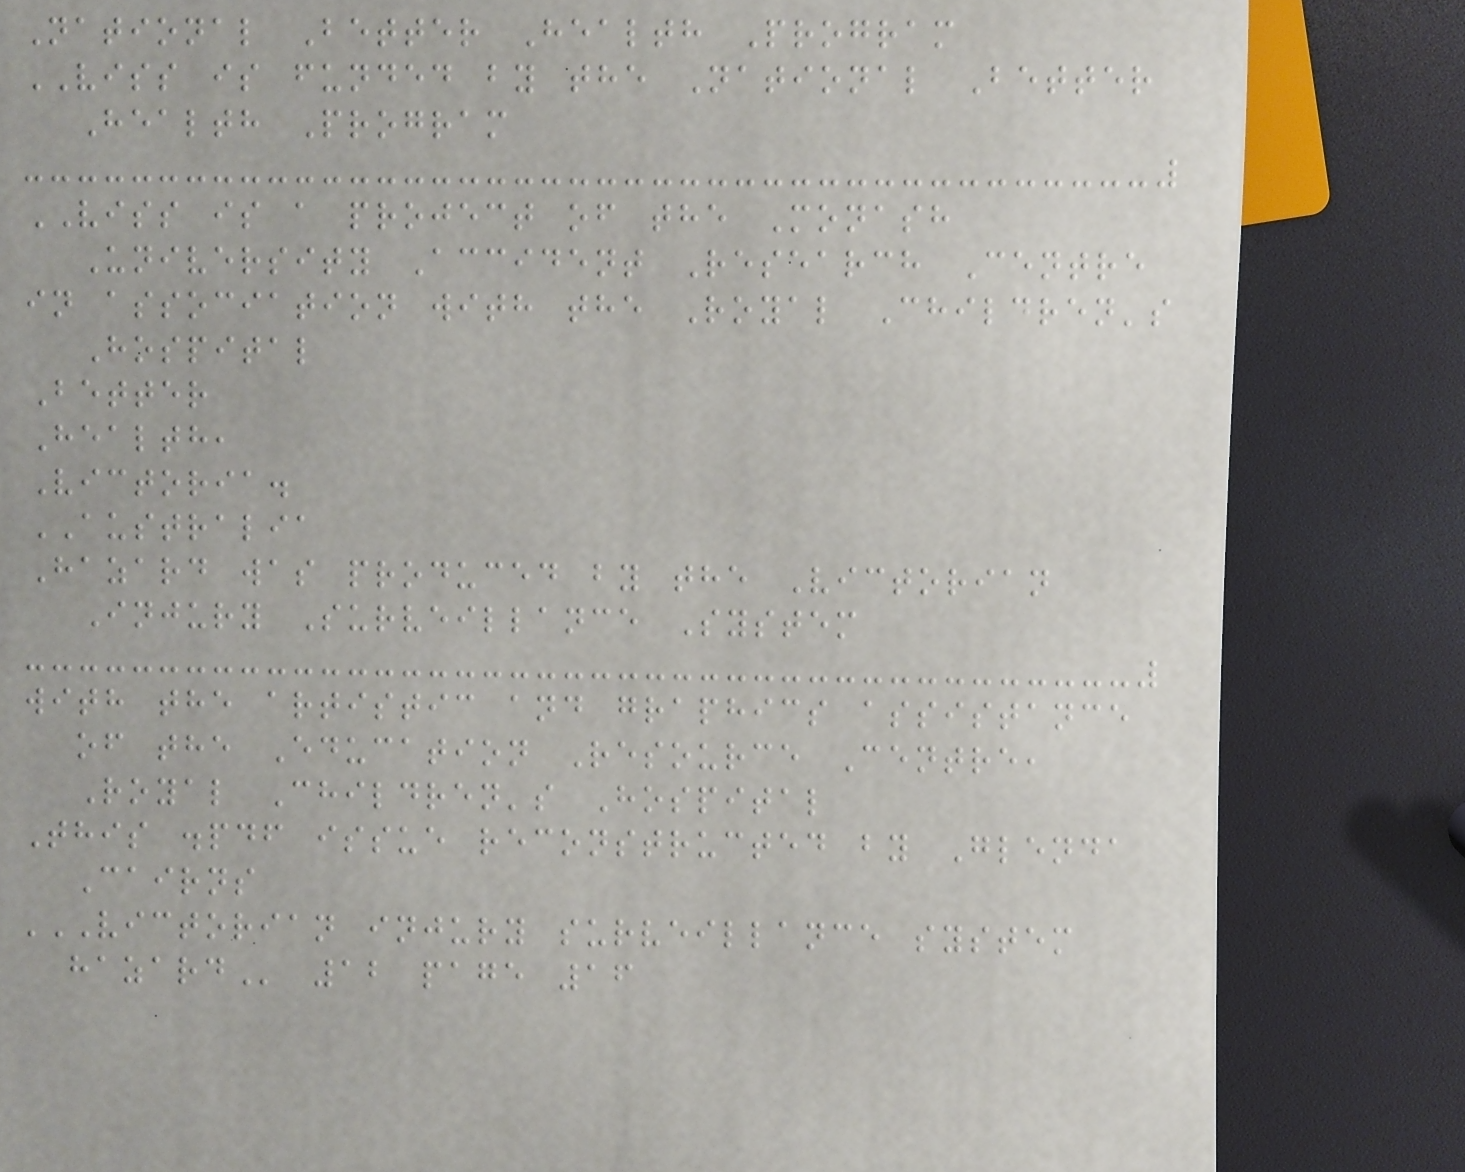National Better Health Program
VISS is funded by the National Better
Health Program
VISS is a project of the Monash
University Accident Research Centre
in association with the Royal Children's
Hospital
Better
Health,
Victoria.
AUSTRALIA
Hazard was produced by the Victorian
Injury Surveillance System
with the artistic and graphics assistance
of the Education Resource Centre,
Royal Children's Hospital
This .pdf issue reconstructed by Glenda
Cairns
VICTORIAN INJURY SURVEILLANCE SYSTEM
HAZARD 12 page 16
